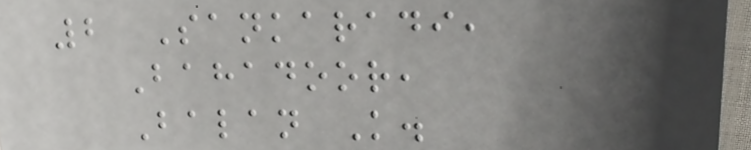2 Sankaradi,
Bahadoor,
Balan K.
